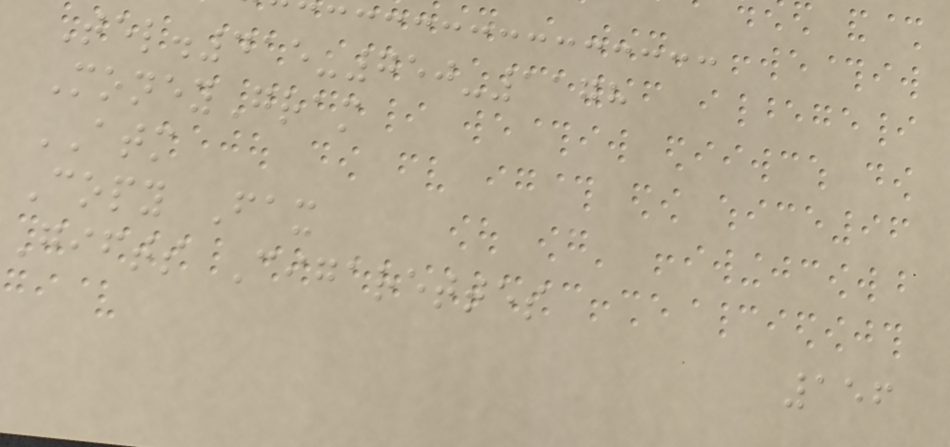Tel.415-750-1178
MoneyGram
ATM
Copy Fax
Gifts Cigarettes
156
